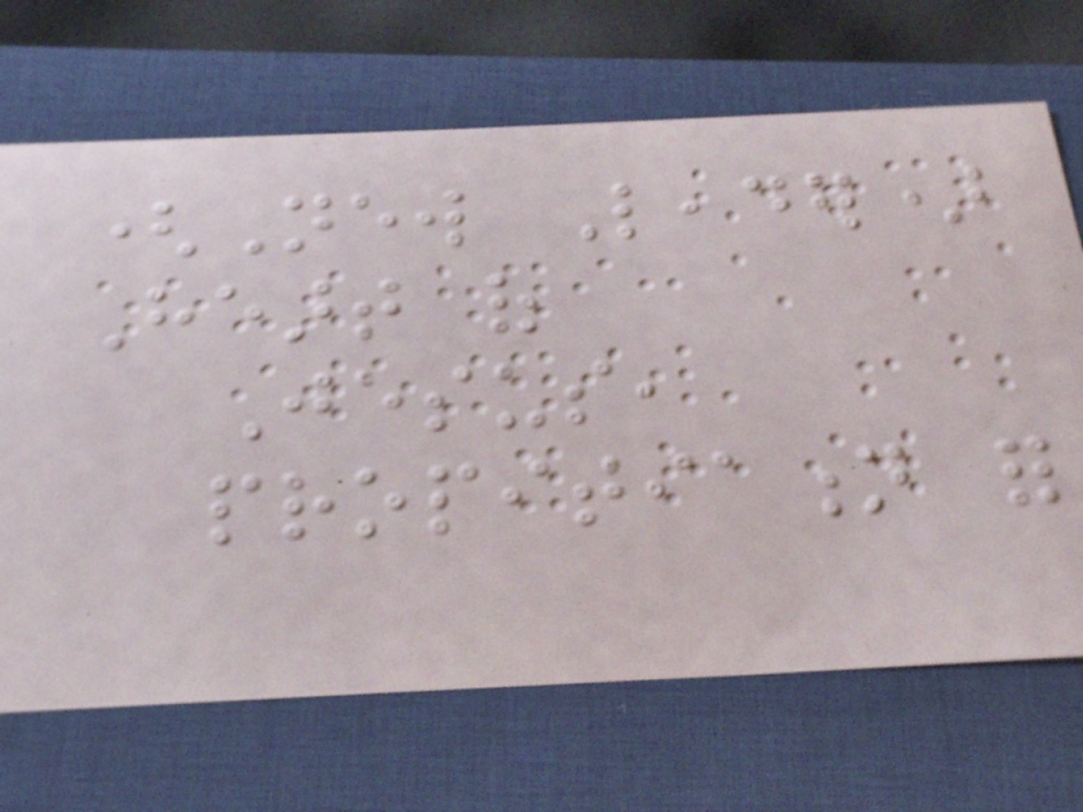(New Leader)
Heart of
Jesus,
propitiation for
